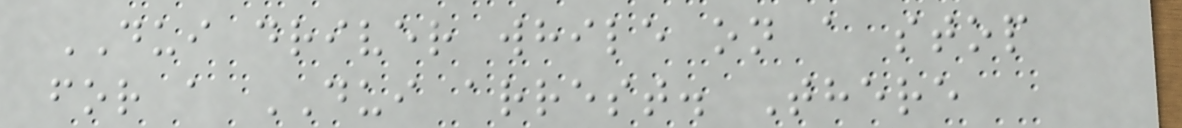DUI driver while on a stop
for a DUI arrest. There
